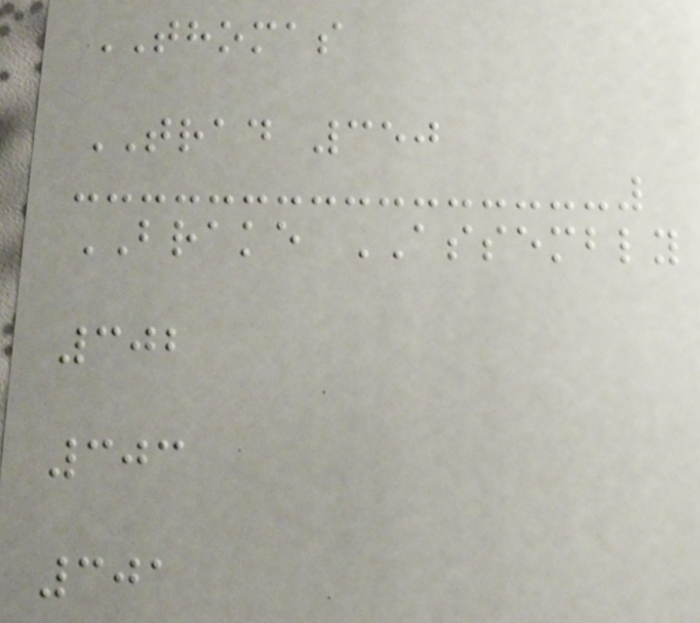THOMAS
TRAD 350
BRAKE ASSEMBLY
302
303
301
